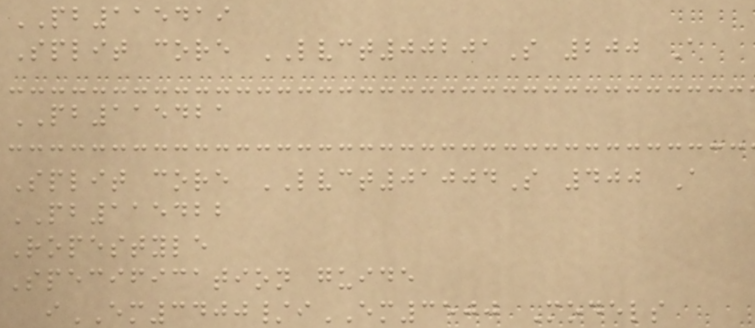PB115419
Split core LVCT00201S 200 A
PB115421
Split core LVCT01004S 400 A
PB115422
Ropestyle
Specification guide
iEM3400/iEM3500 Models
